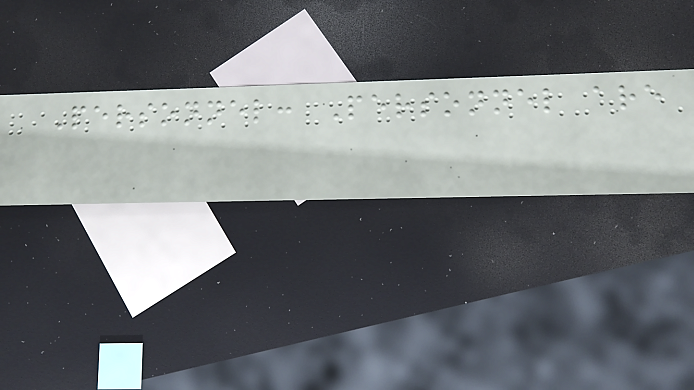Personnel: Personnel are
